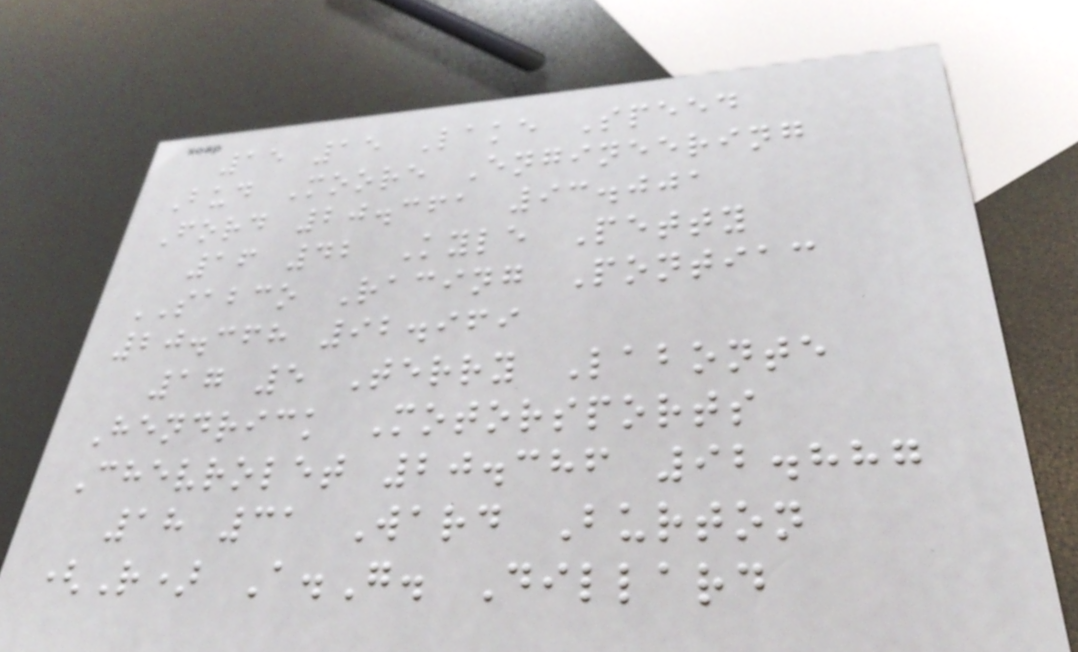15 15 Lake Speed
Bud Moore Engineering
Ford 20.361 93.001
16 42 Kyle Petty
SABCO Racing Pontiac
20.368 92.969
17 5 Terry Labonte
Hendrick Motorsports
Chevrolet 20.386 92.887
18 31 Ward Burton
(R) A.G. Dillard
